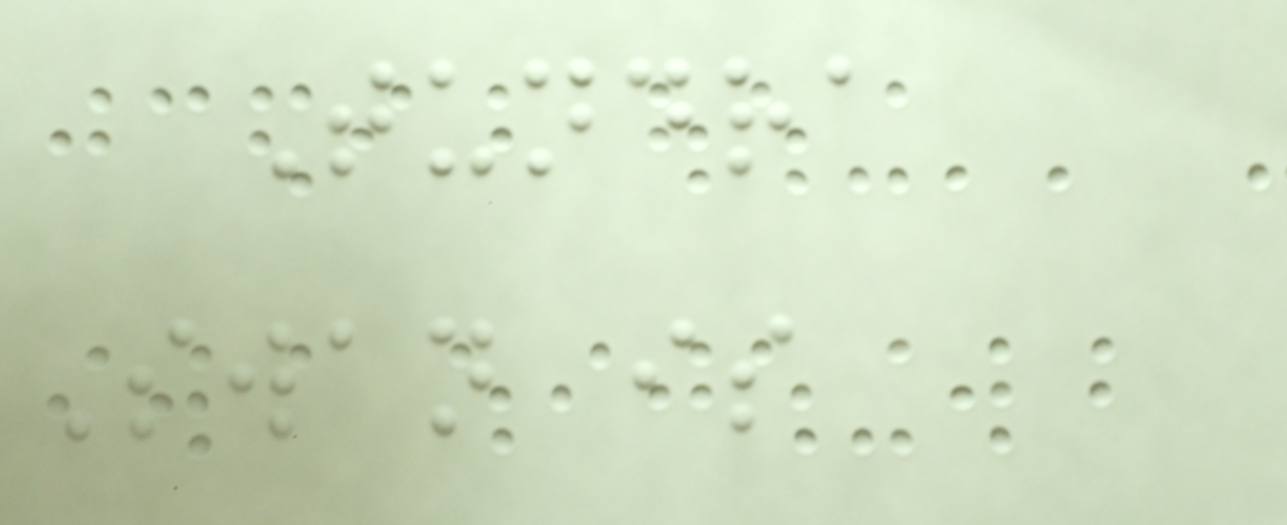Tundra
Swan is
